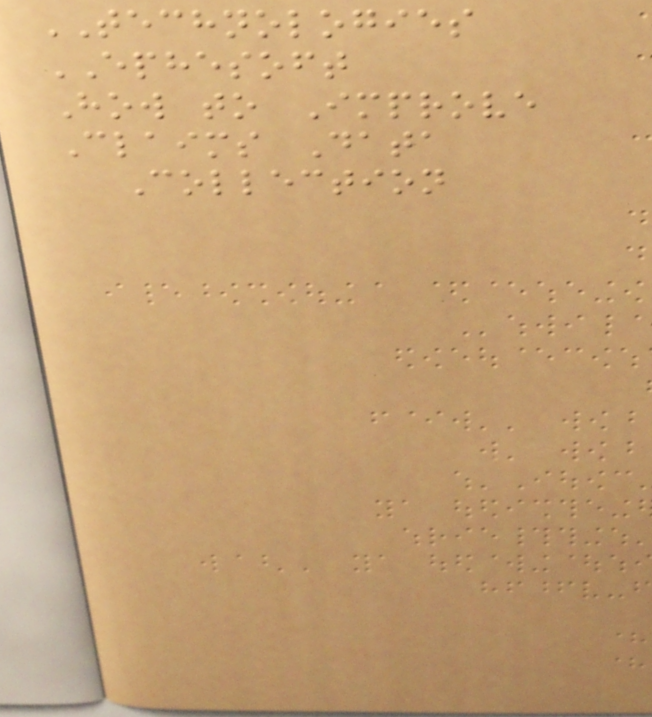TECHNOLOGIES
EPHESOFT
How to Improve
Claims Data
Collection
